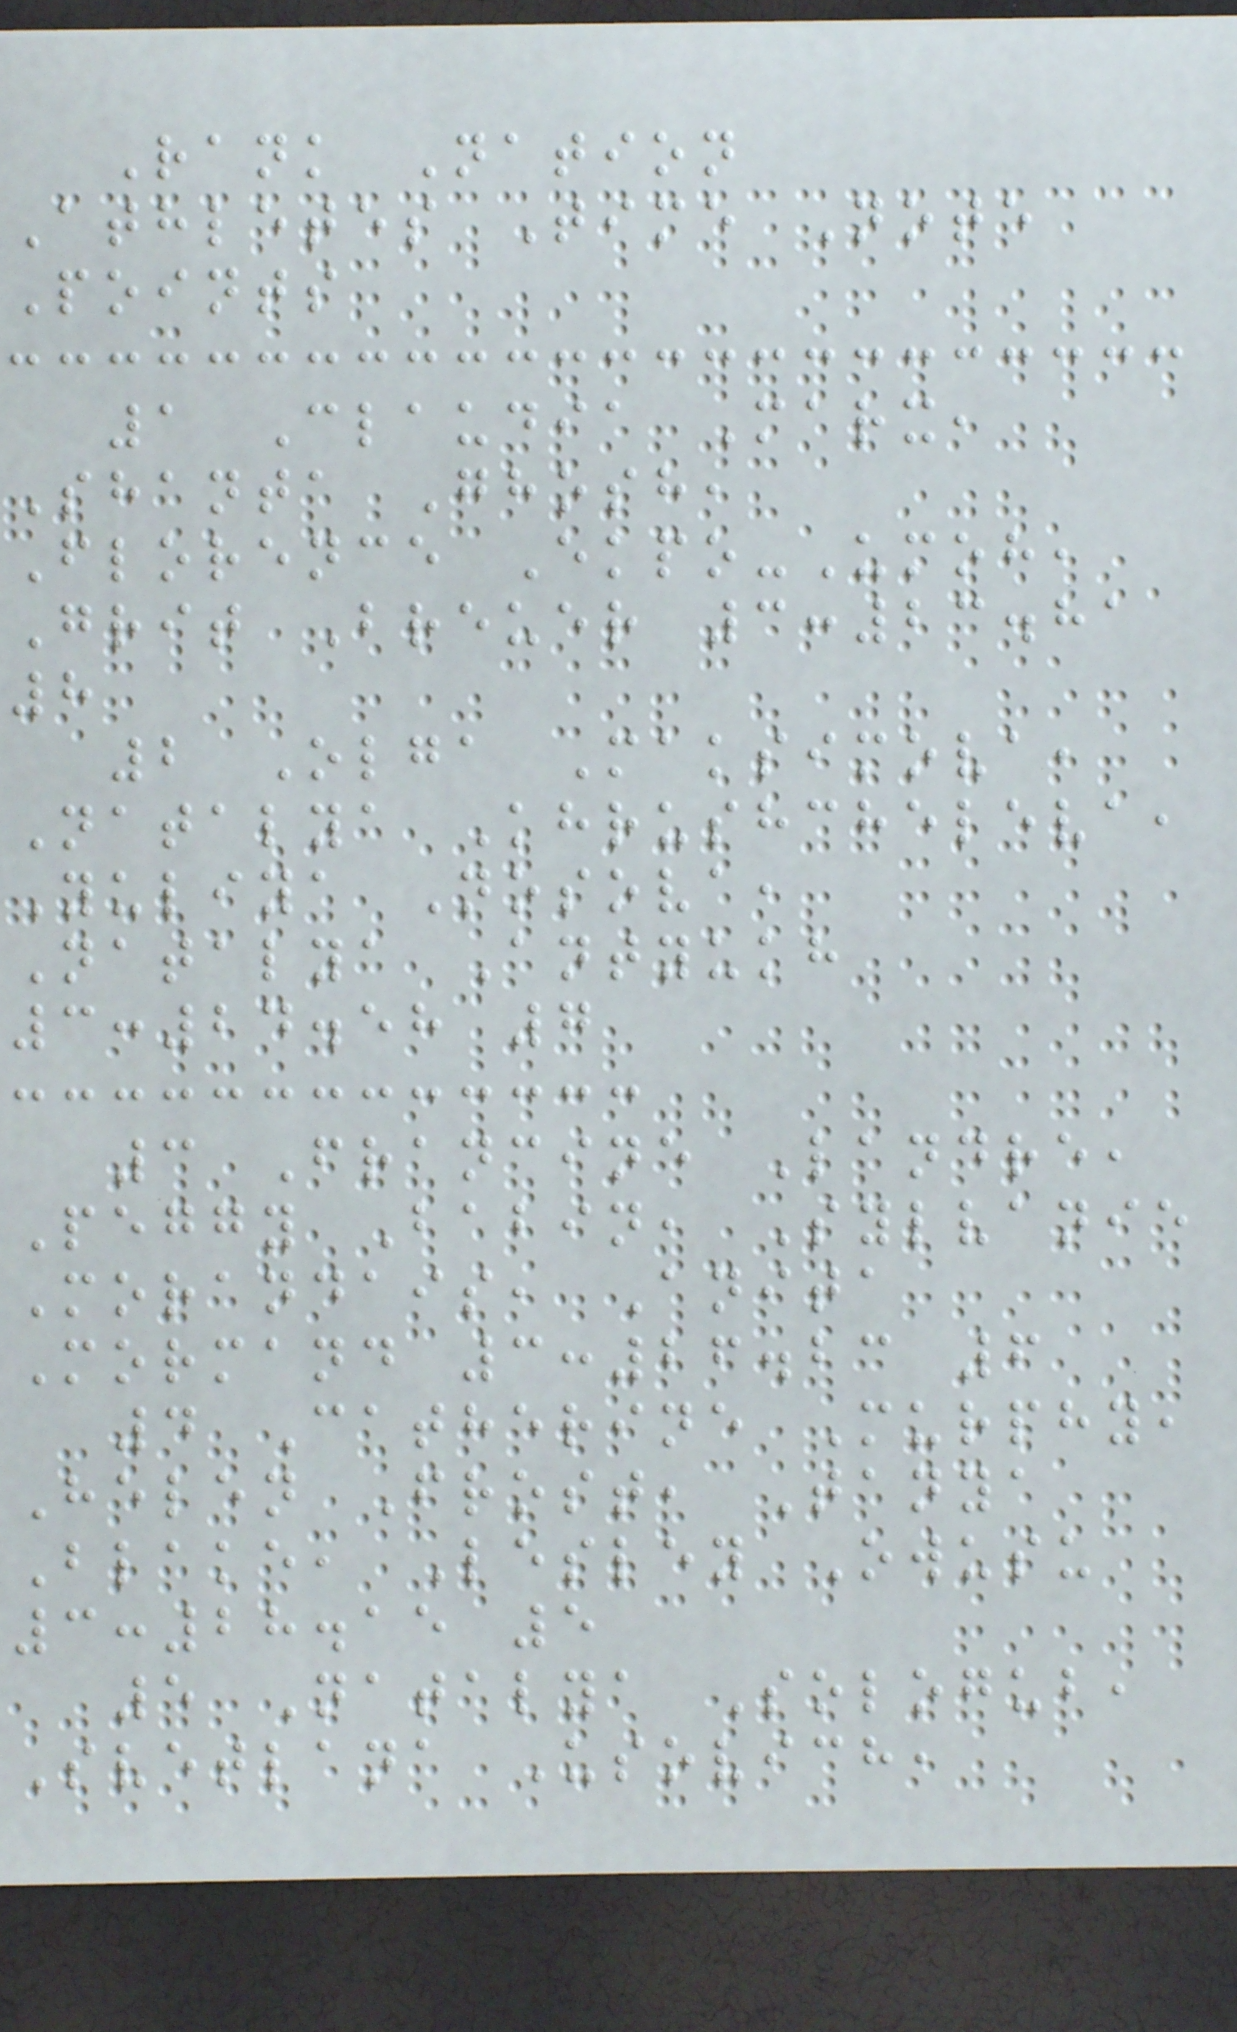Rank Nation
Athletes Time Note
Points
1 Claudia Marx,
Shanta Ghosh,
Florence Ekpo-Umoh,
Grit Breuer 3:23.81
8
2 Olga Maksimova,
Natalya Khrushcheleva,
Yuliya Nosova,
Natalya Antyukh
3:24.58 7
3 Francine Landre,
Peggy Babin, Sylvanie
Morandais, Anita
Mormand 3:26.23 6
4 Catherine Murphy,
Helen Frost, Tanya
Blake, Lesley Owusu
3:28.15 5
5 Natalya Sologub,
Svetlana Usovich,
